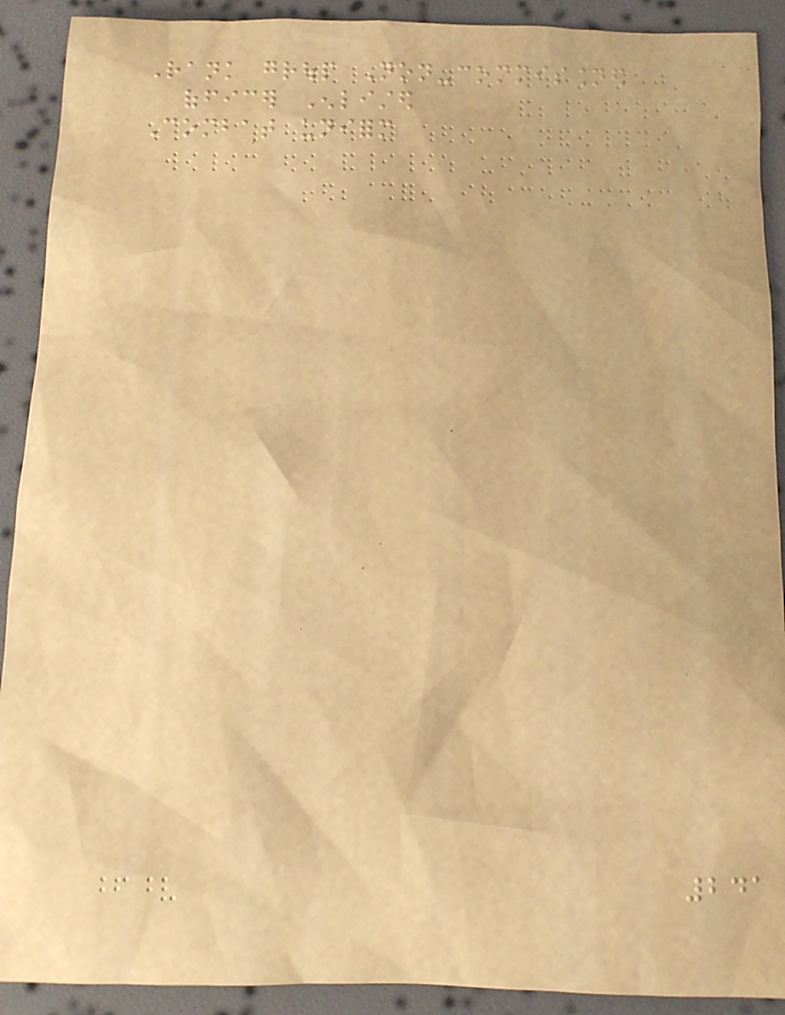Rank group Non-commissioned
officer Enlisted
Combat uniform
241
